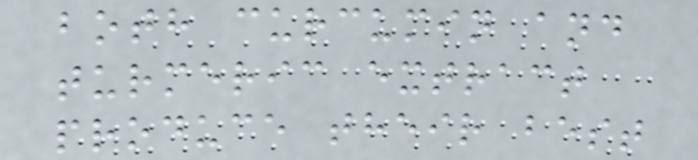both curcumin and
turmeric extract
produce their best
